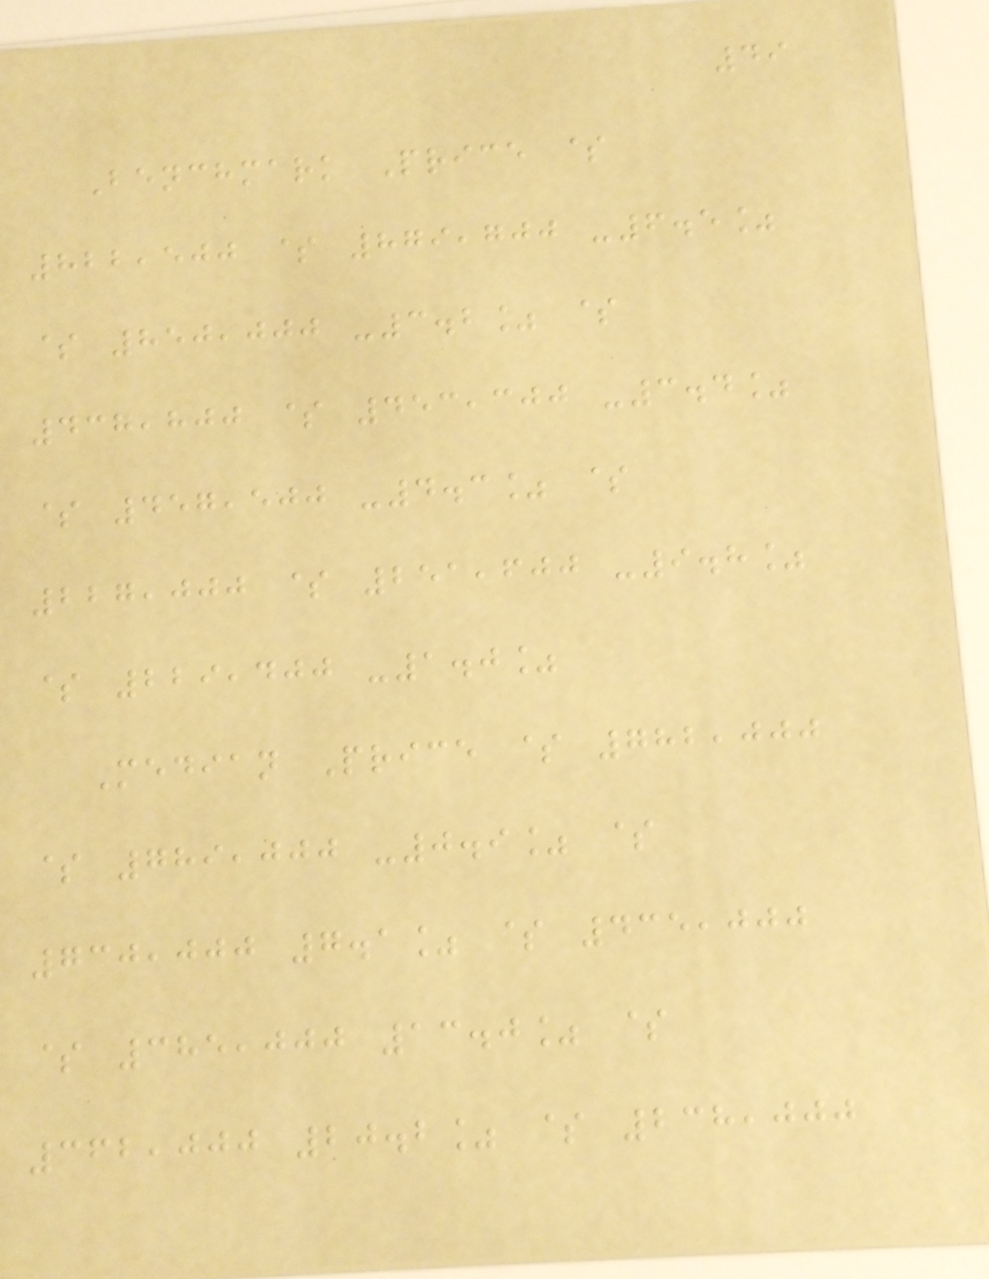49
Benchmark Price $
822,500 $ 879,700 -6.5%
$ 850,000 -3.2% $
437,800 $ 453,300 -3.4%
$ 457,500 -4.3% $
227,000 $ 251,600 -9.8%
$ 229,400 -1.0%
Median Price $ 782,000
$ 789,000 -0.9% $
730,000 7.1% $ 435,000
$ 385,000 13.0% $
362,000 20.2% $ 238,000
